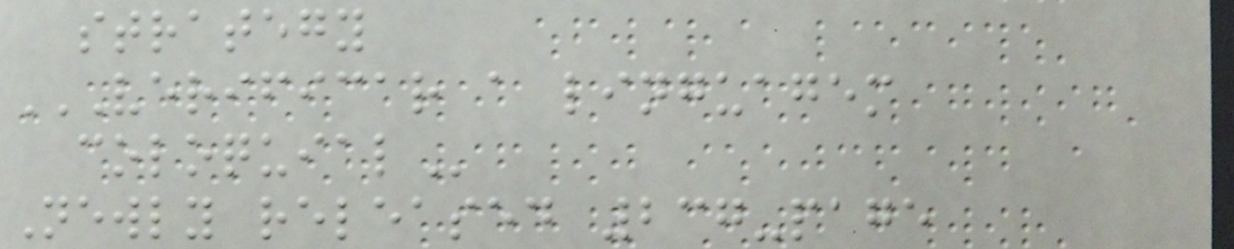strategy
VERIFICAR A LINGUAGEM
COLOQUIAL
Newly released 237-page
